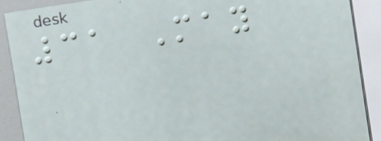31 May
